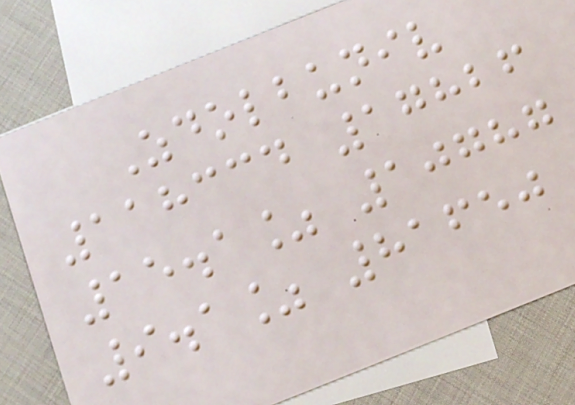Zdolbuniv
118334 17826
15.1% 10787
9.1% 81650
